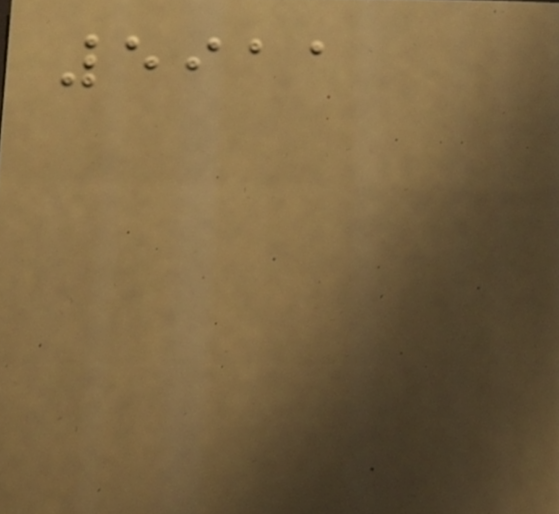5911
